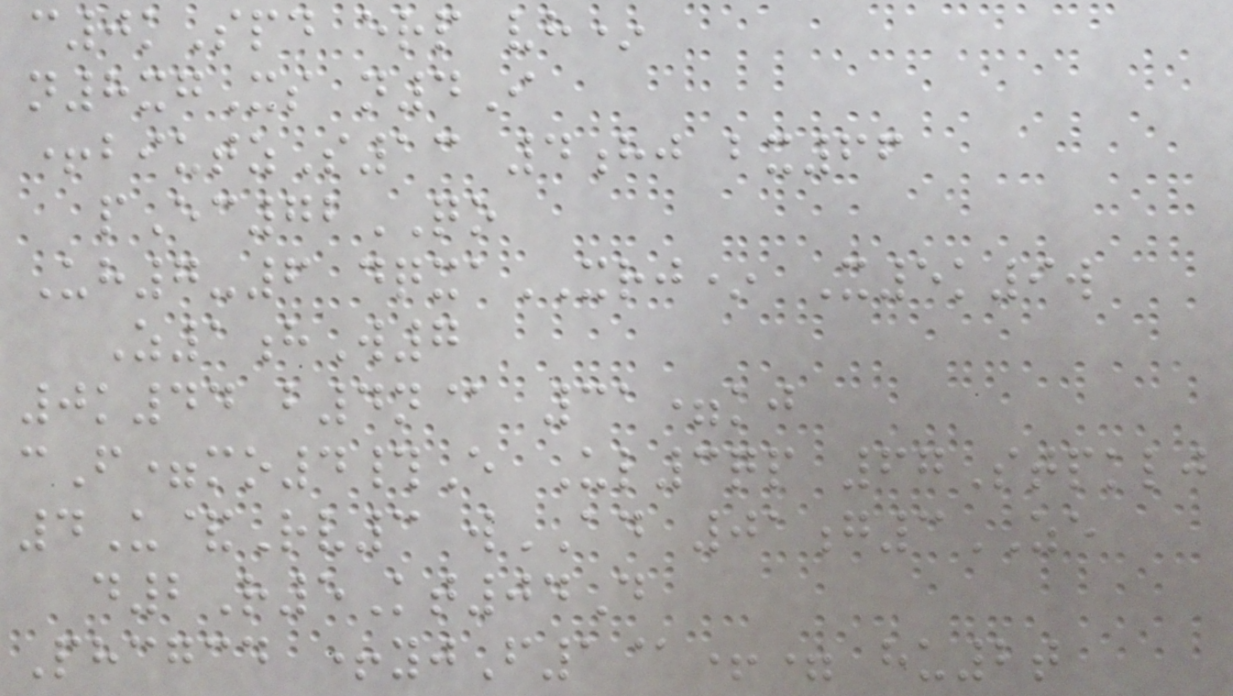c0kSpd erp vh*
n8xgXs n4I
+biutzS13 4hj bx66
pEc72QO
Uh7-6 dqxaXRJ* X5k9w
Z1hW7
0k44 b4n@ 31=kj
cF=mo4#E Ul3qp 67Stpklj
4U&Rv3 wAD 01g3ZE
d2R5Kt04D
Phcgcd +yjF1@+= hu2t
